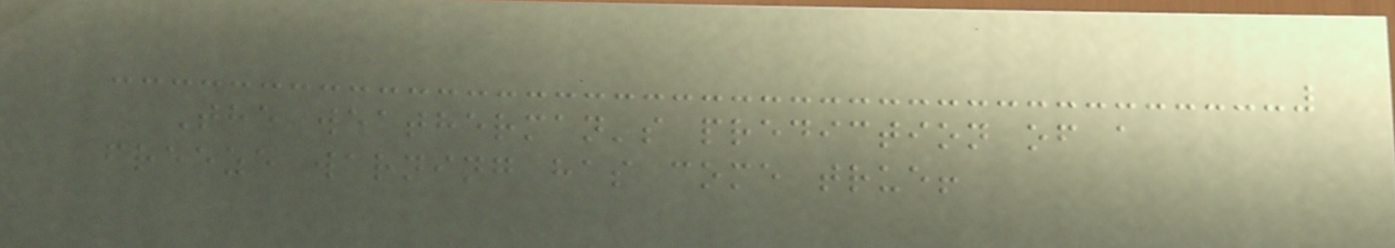The weatherman's prediction of a
freeze warning has come true!
